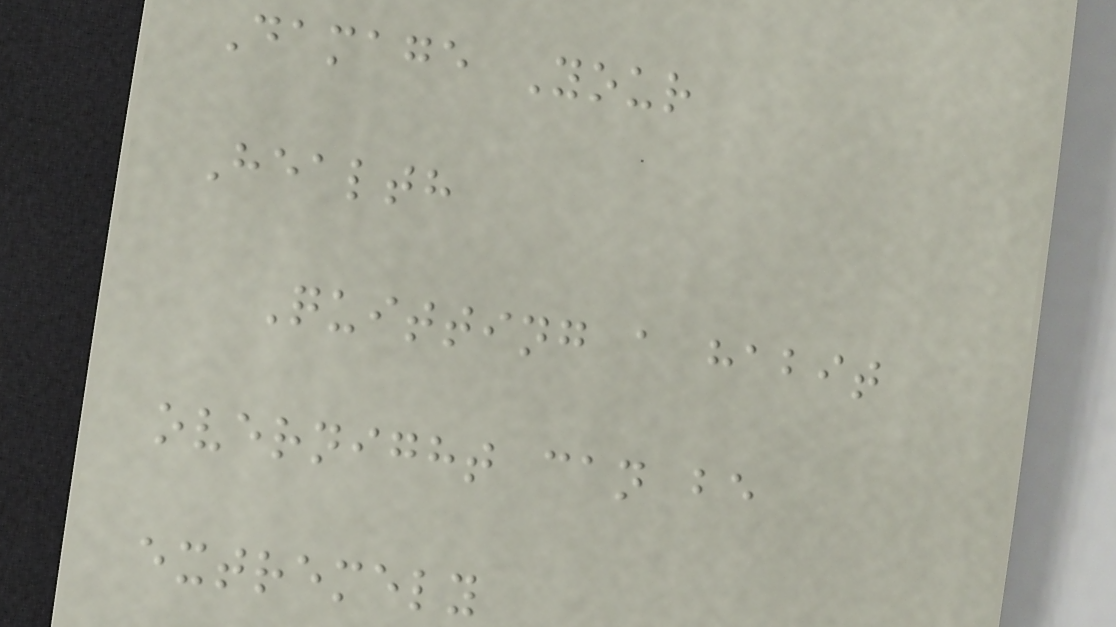Damage Your
Health
Quitting a habit
overnight can be
extremely
